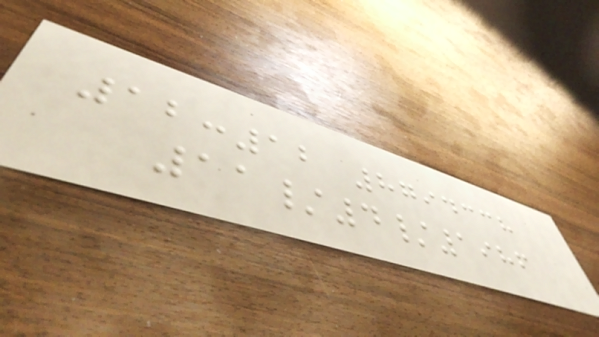12:12 8794338
11/4/1986
